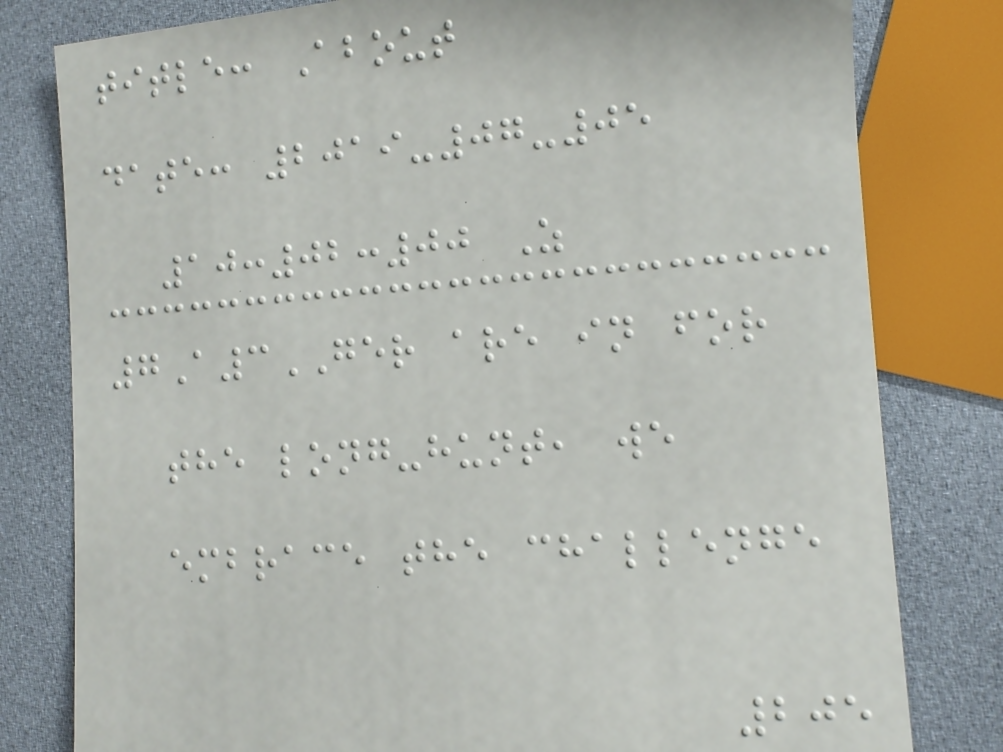title: About
date: 2019-07-05
10:02:00 Z
7A3GER are in for
the long-hunt, we
embrace the challenge
205
